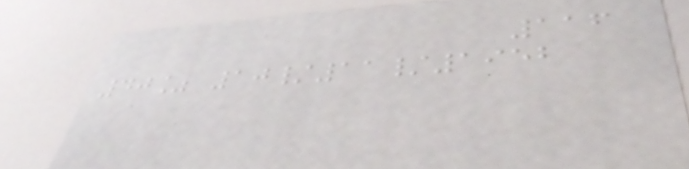116
40% 10/11/1952
